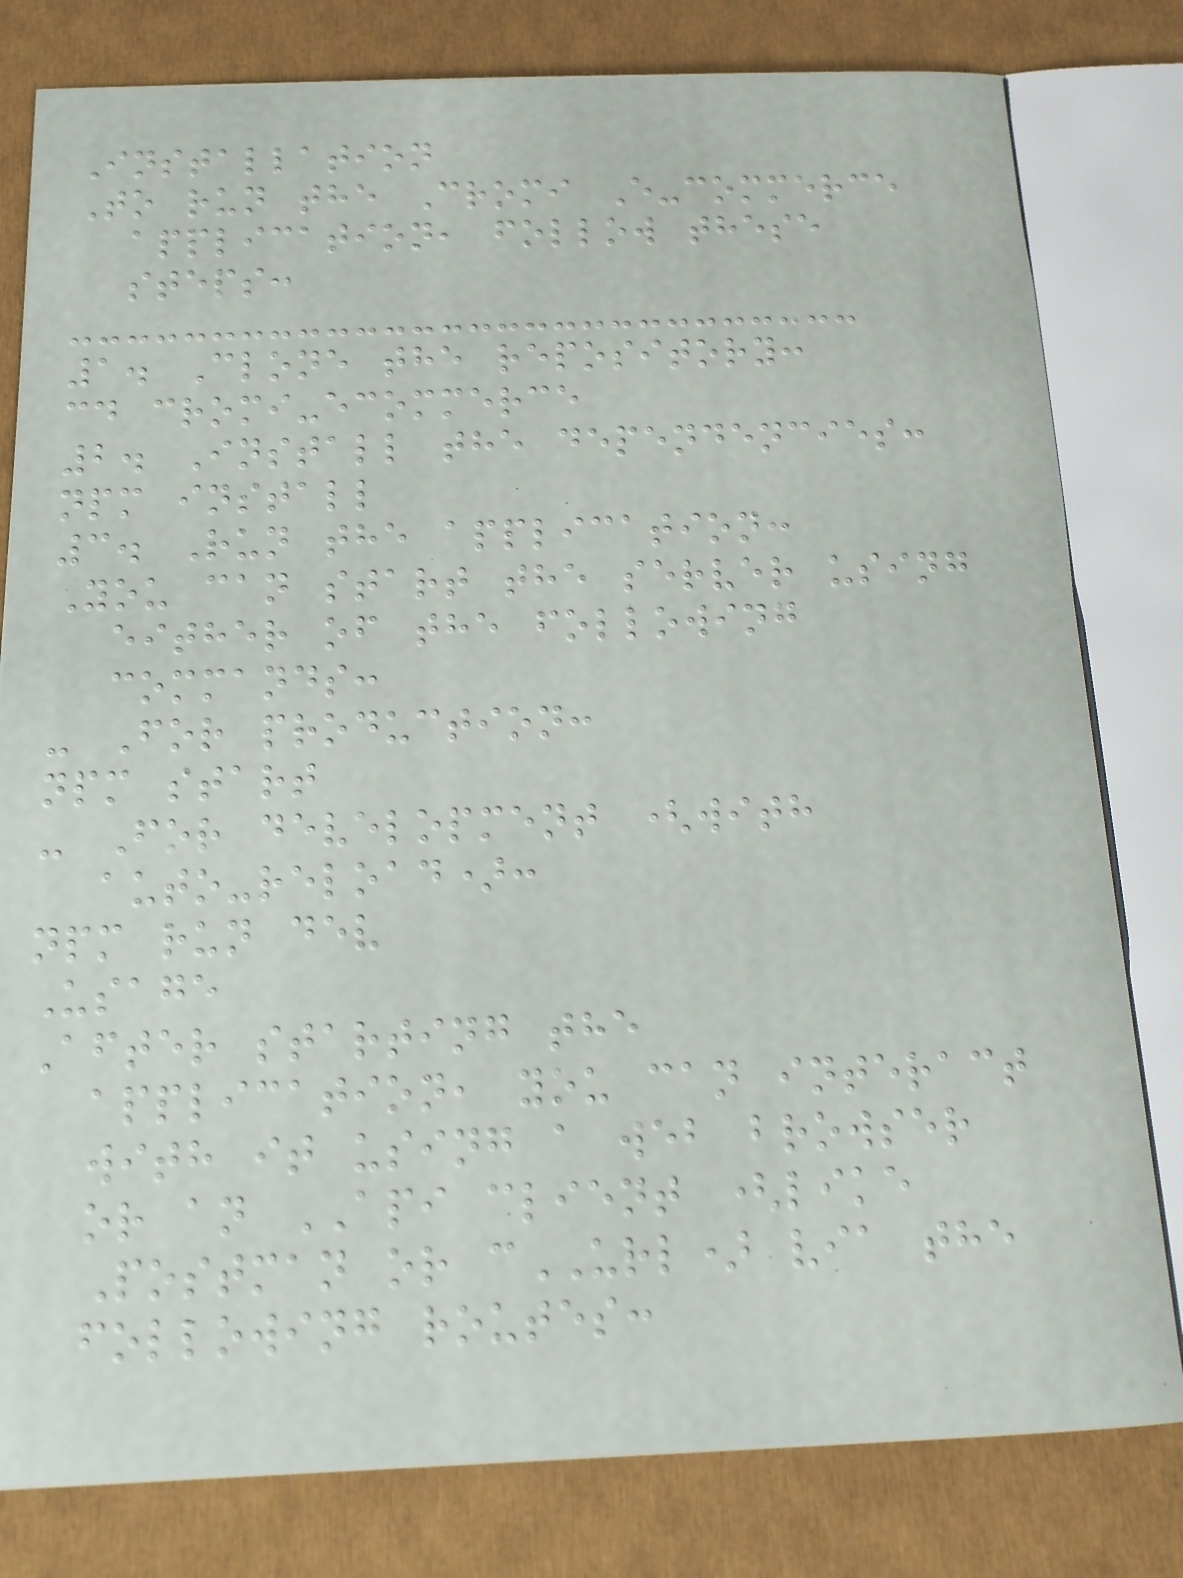Installation
To run the Cromi E-commerce
application, follow these
steps:
1. Clone the repository:
cd cromi-ecommerce
2. Install the dependencies:
npm install
3. Run the application:
You can start the server using
either of the following
commands:
- For production:
npm start
- For development (with
auto-reload):
npm run dev
Usage
After starting the
application, you can interact
with it using a web browser
or an API client (like
Postman or cURL) via the
following routes:
